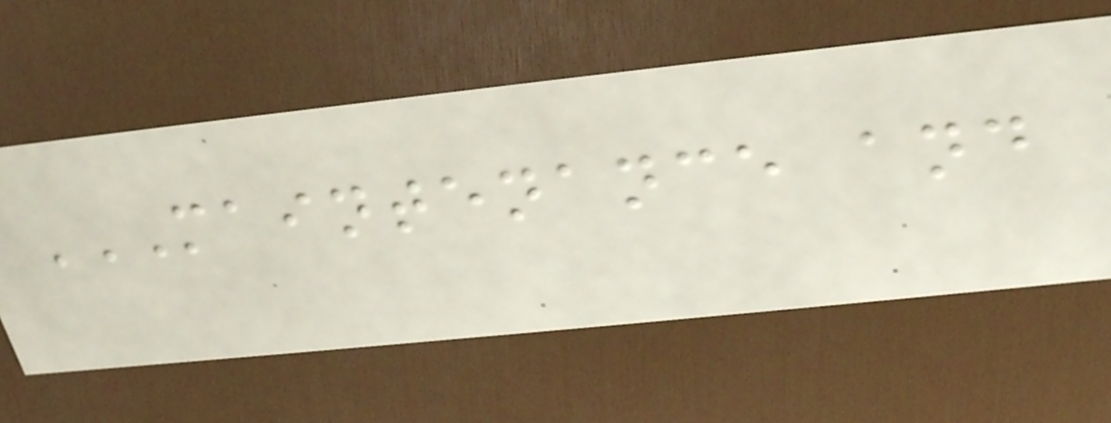MAINTENANCE AND
